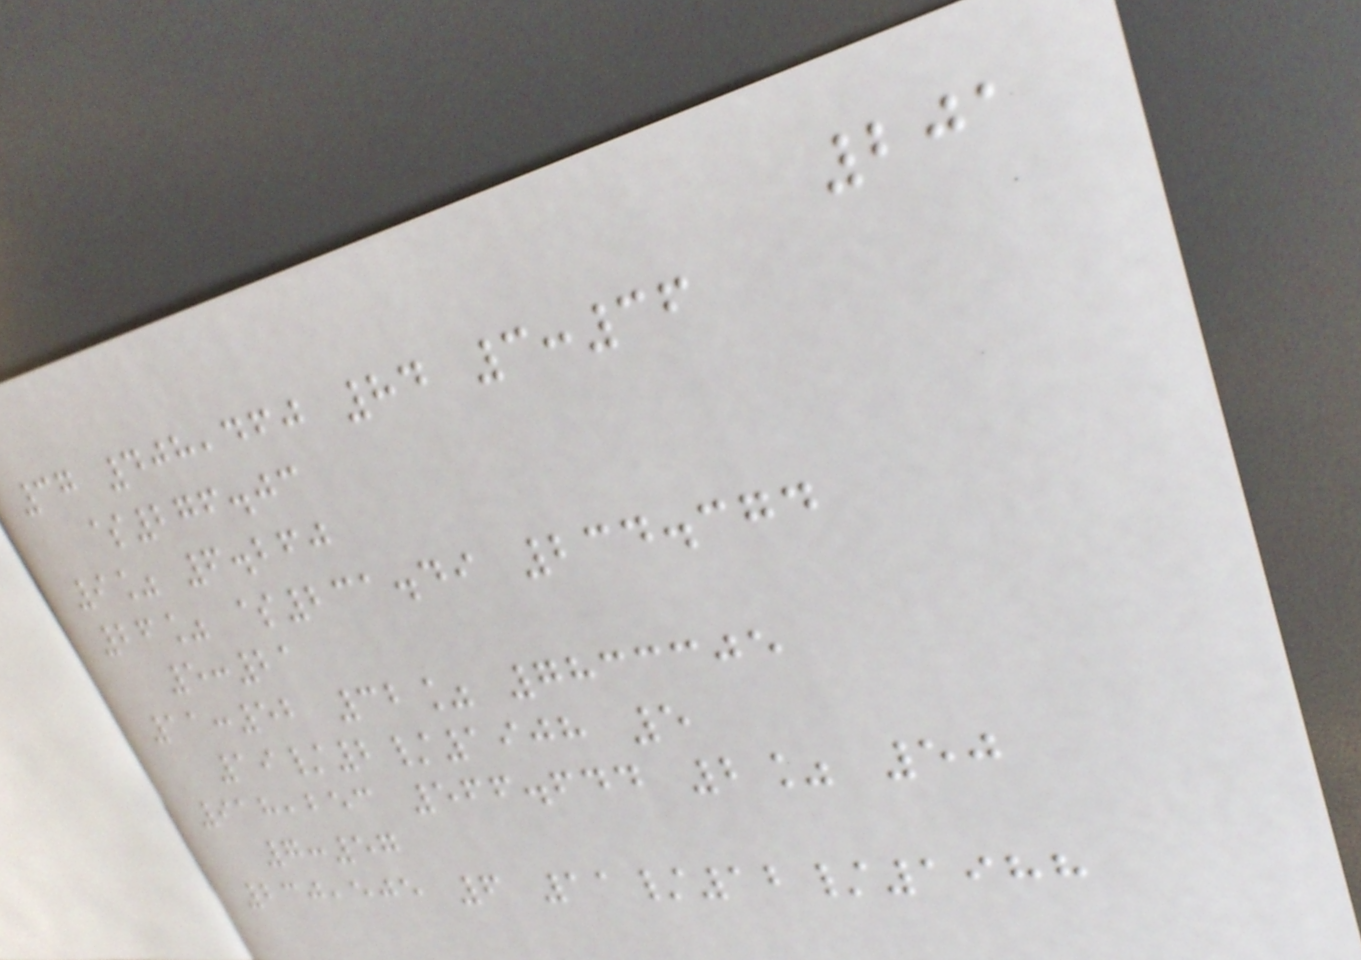201
37 408,460 84 3:36
$276.03
9% 6.260
26% $231.49 234.374
5:21
11:52 32% 7833305
19/2/1908 5
918,253 566.644 2% 50
7:57
230,505 6 11/12/1988
